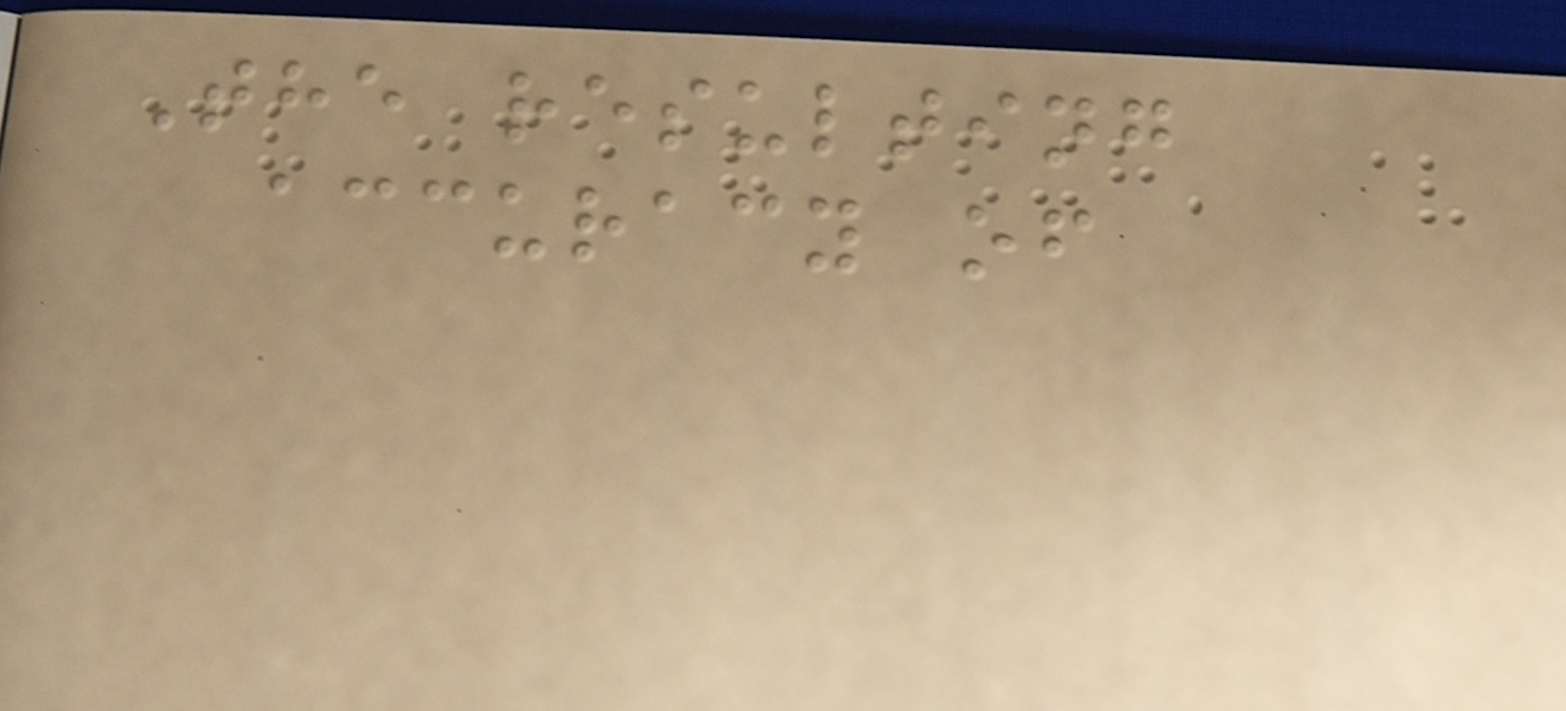The resulting
accuracy of
